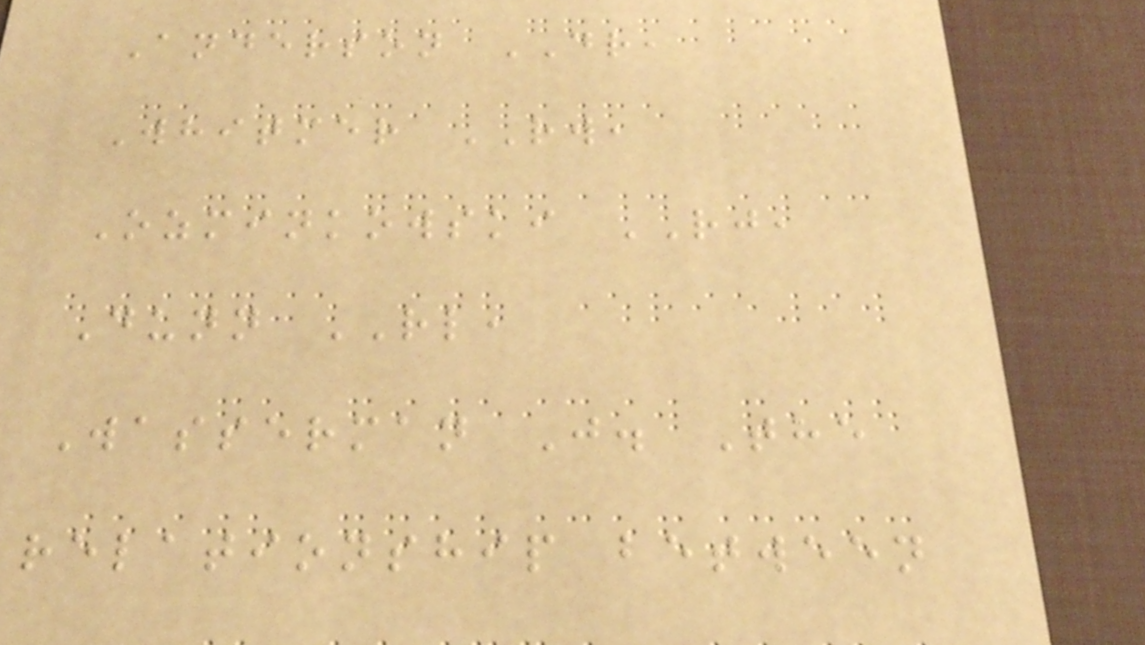Anderson DR,
Whitmer RW,
Ozminkowski RJ,
Dunn RL,
Wasserman J. The
relationship between
